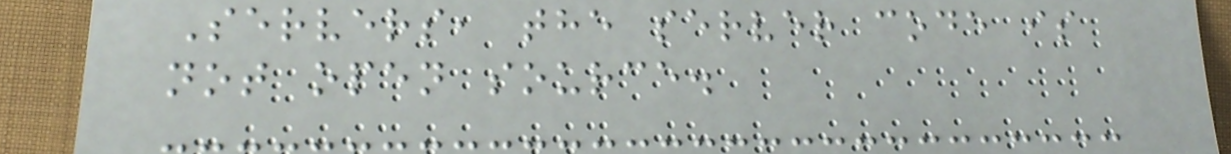Servers, the server code is
not open source.
